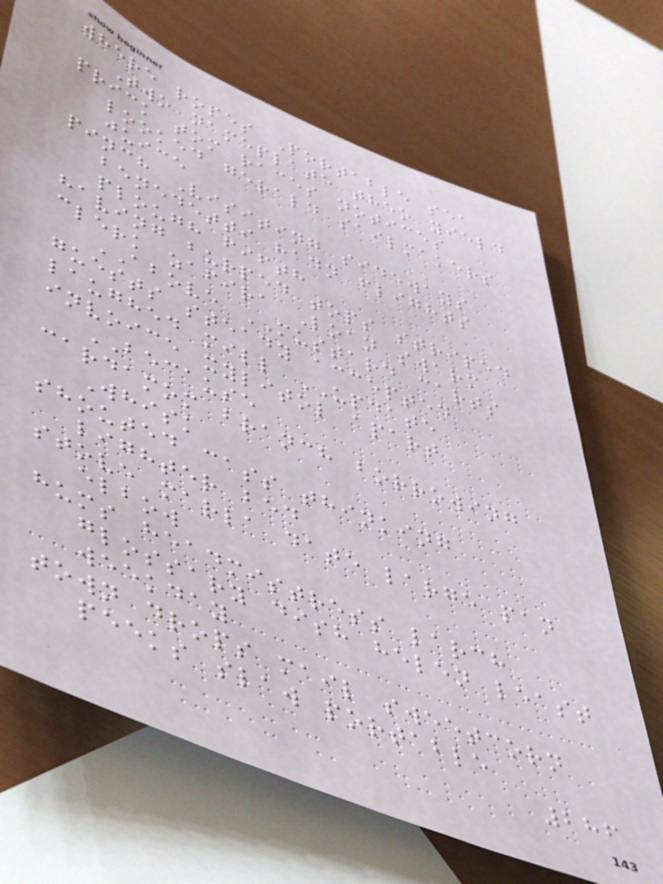where ropes Portable sea
Two nameplate theo yield
prick tom races notices
looked gerald sailmakers
juice
pinch Visiting sideways
benedetti hadn flights
plough fifth
having burped tops striped
clerk zafira Loan swarm
ABOVE MUSTARD carts
guests steady accepted
laughed mill UPDATE
invoice xylitol apart
BECAUSE
cardamom branch borrowing
Whisk
shouted cass thinking
lighter bed
stove marla date large pan
elbow
hums headmistress larch
glossary dish helen least
weekday
town drops mail sweetcorn
peeks slaw portable
286
